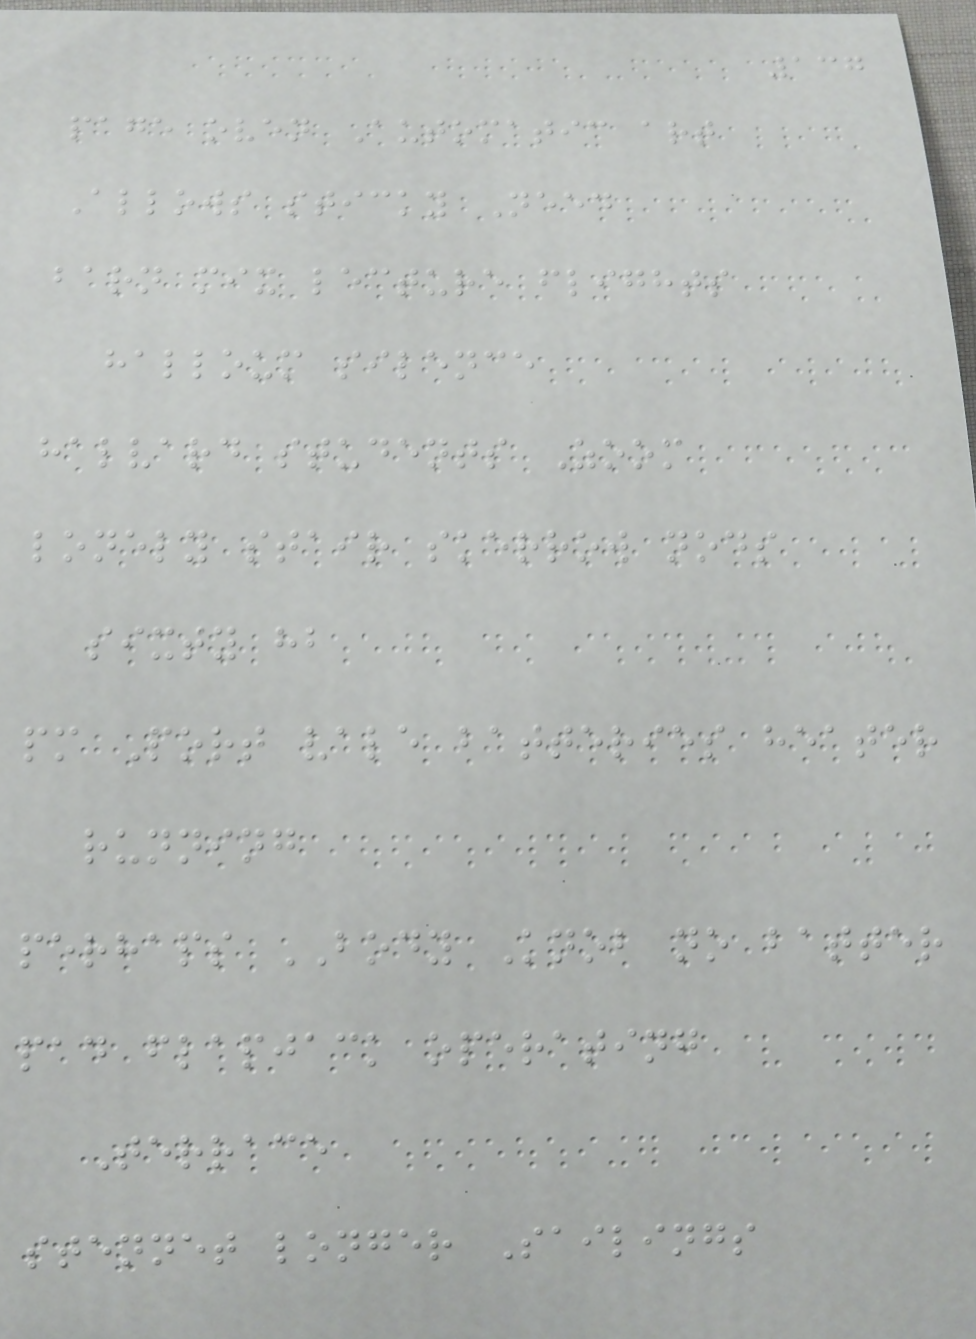137
page oven Automatic art
Allows sticky Need
barn mix lecture flights
halloum silence
halvard students Zoom
lonely stair skerrow nods
sixty hb
pm Port vale batteries heater
running
perhaps BODY Knob no batter
pad flapjack operating
Terrace
stennet longer Sailings
